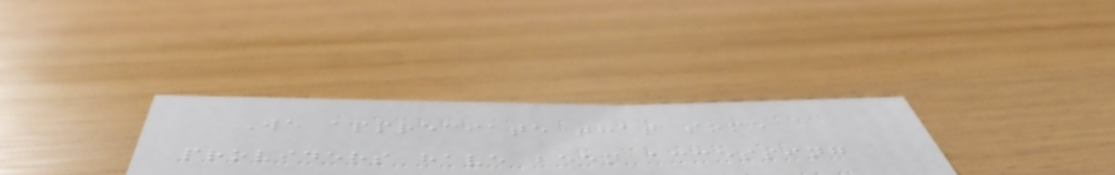We appreciate that some
providers have been accessing
